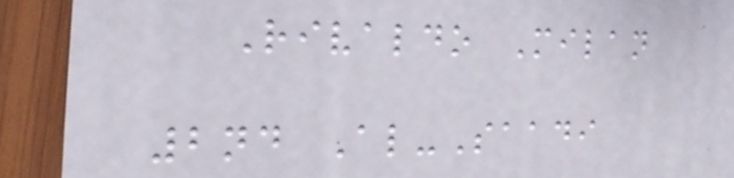Rivaldo Milan
2nd Al-Saadi
